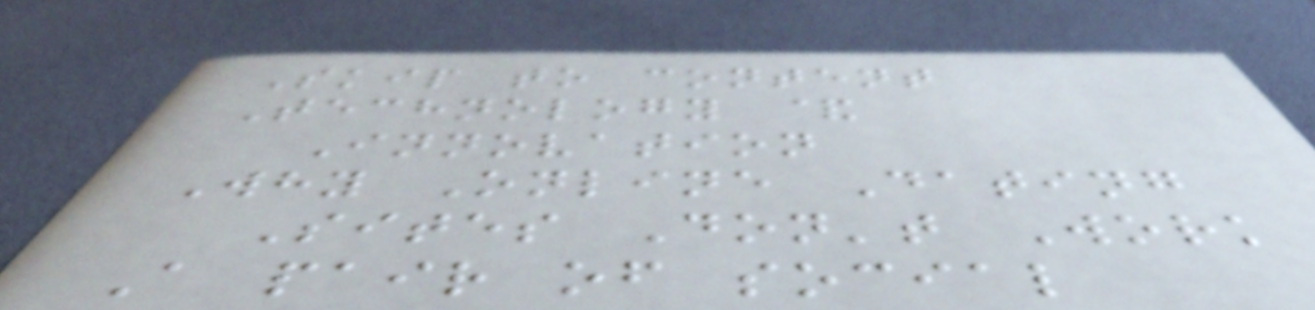Skip to content
Technology &
Innovation
Why Online Dating
Sites Don't Work
A pair of social
